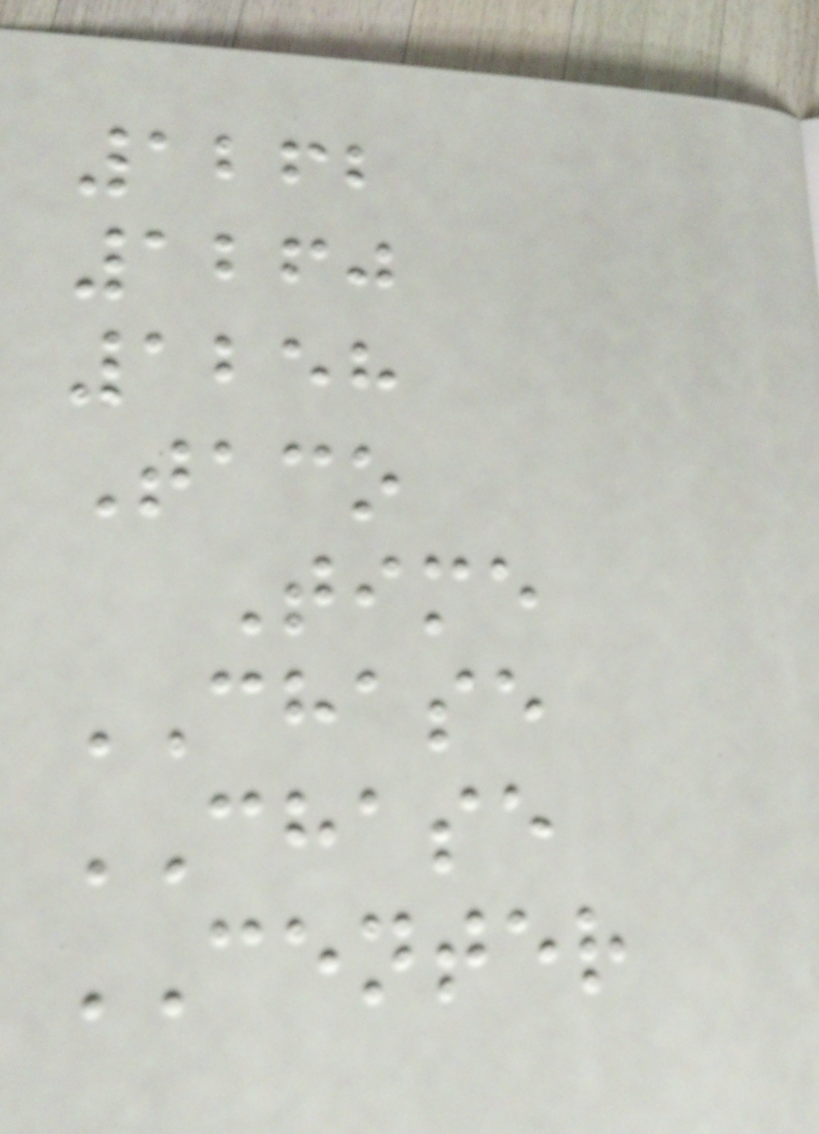1262
1260
1258
Taco
Time
CHASE
CHASE
CENTER
